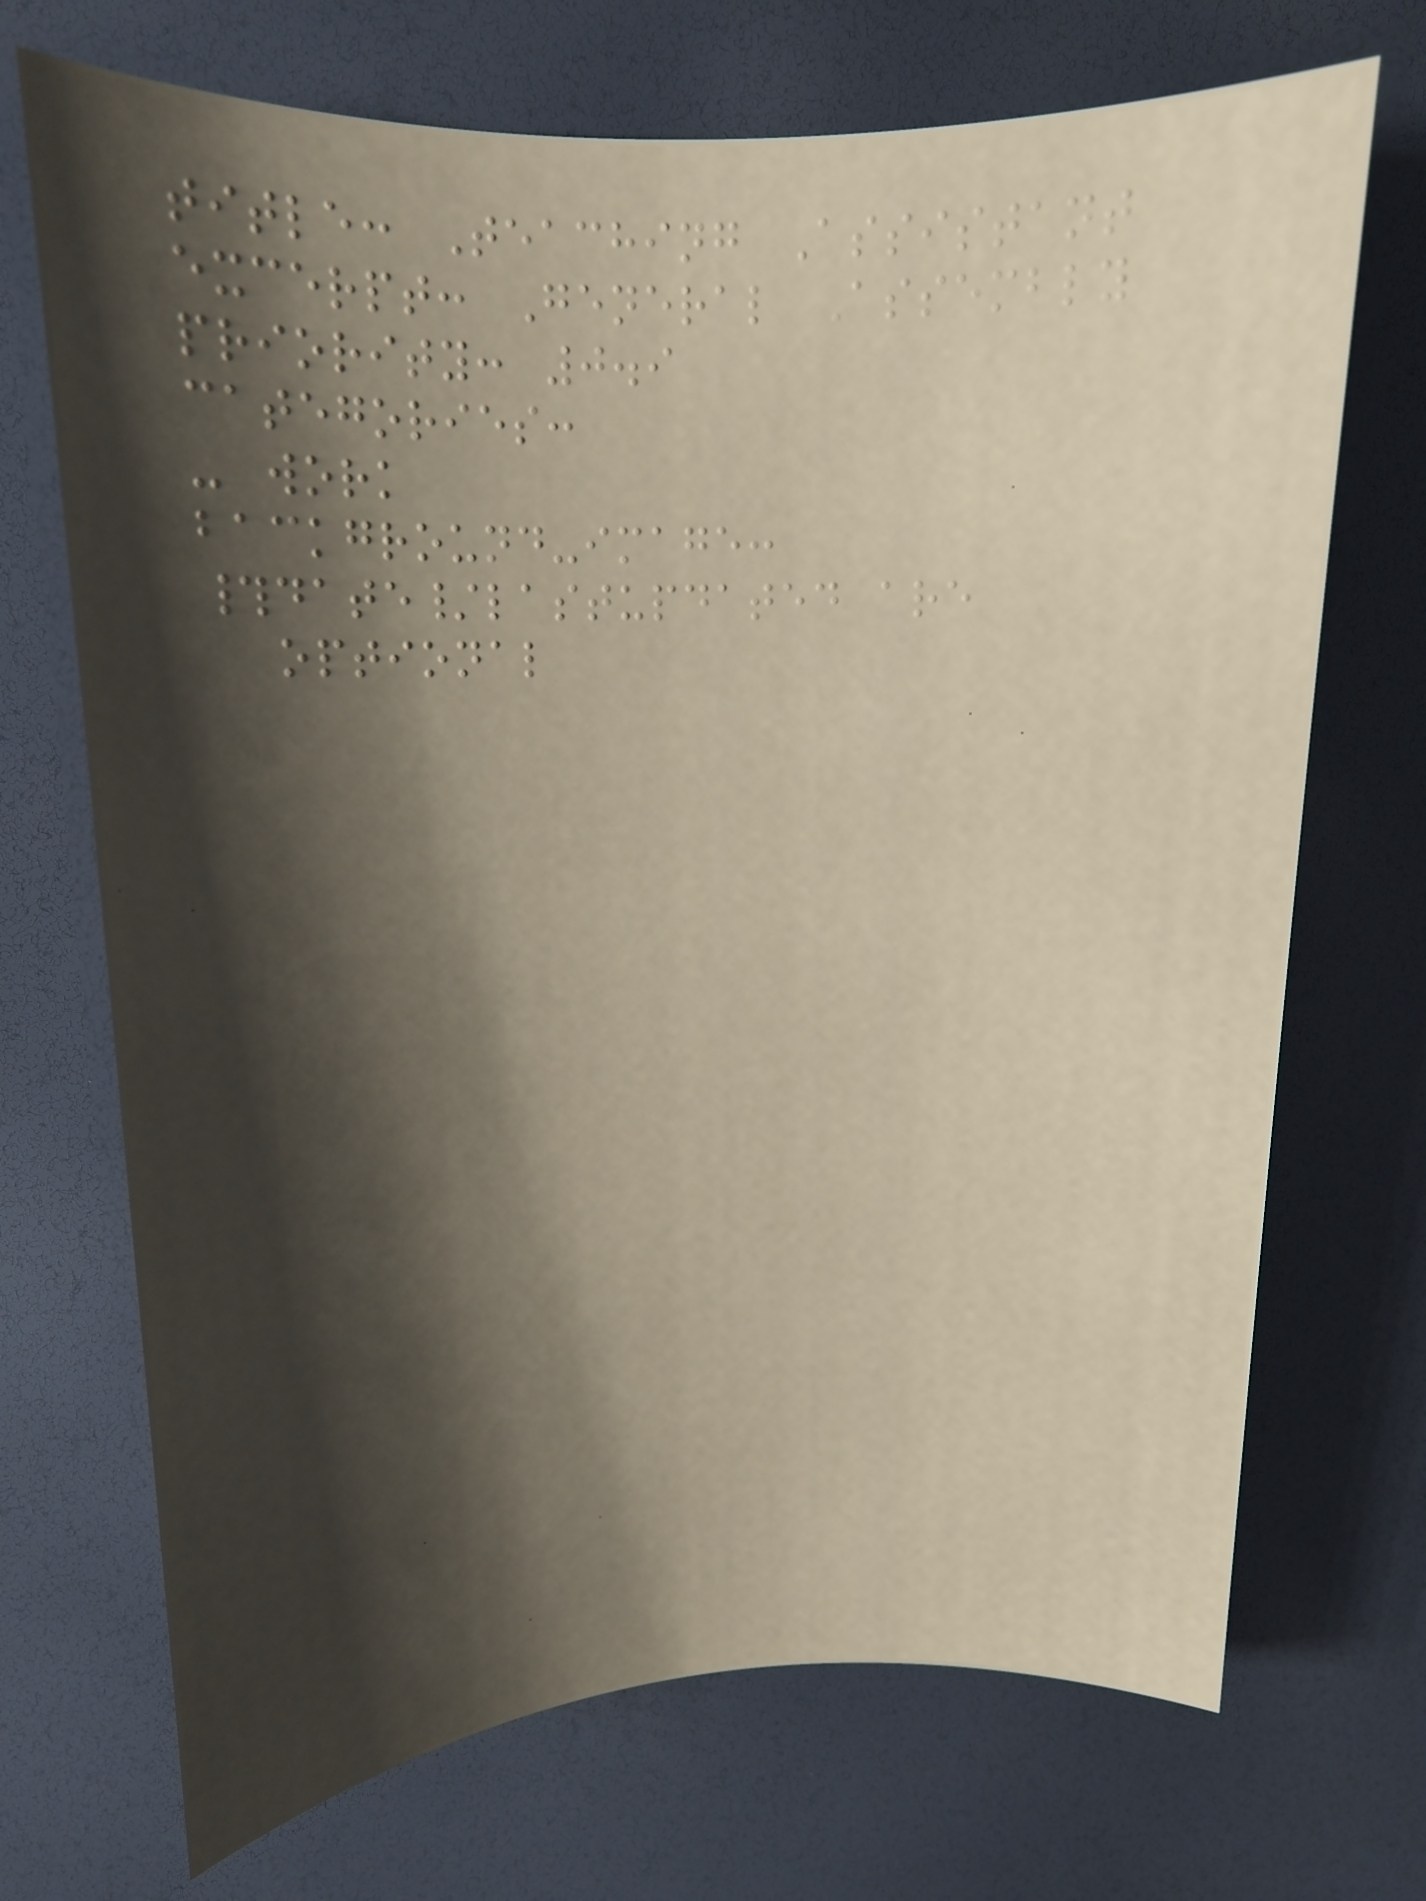title: Teaching Assistant
excerpt: General Assembly
priority: 0.9
categories:
- work
background-image:
#date/lastupdated are
optional
